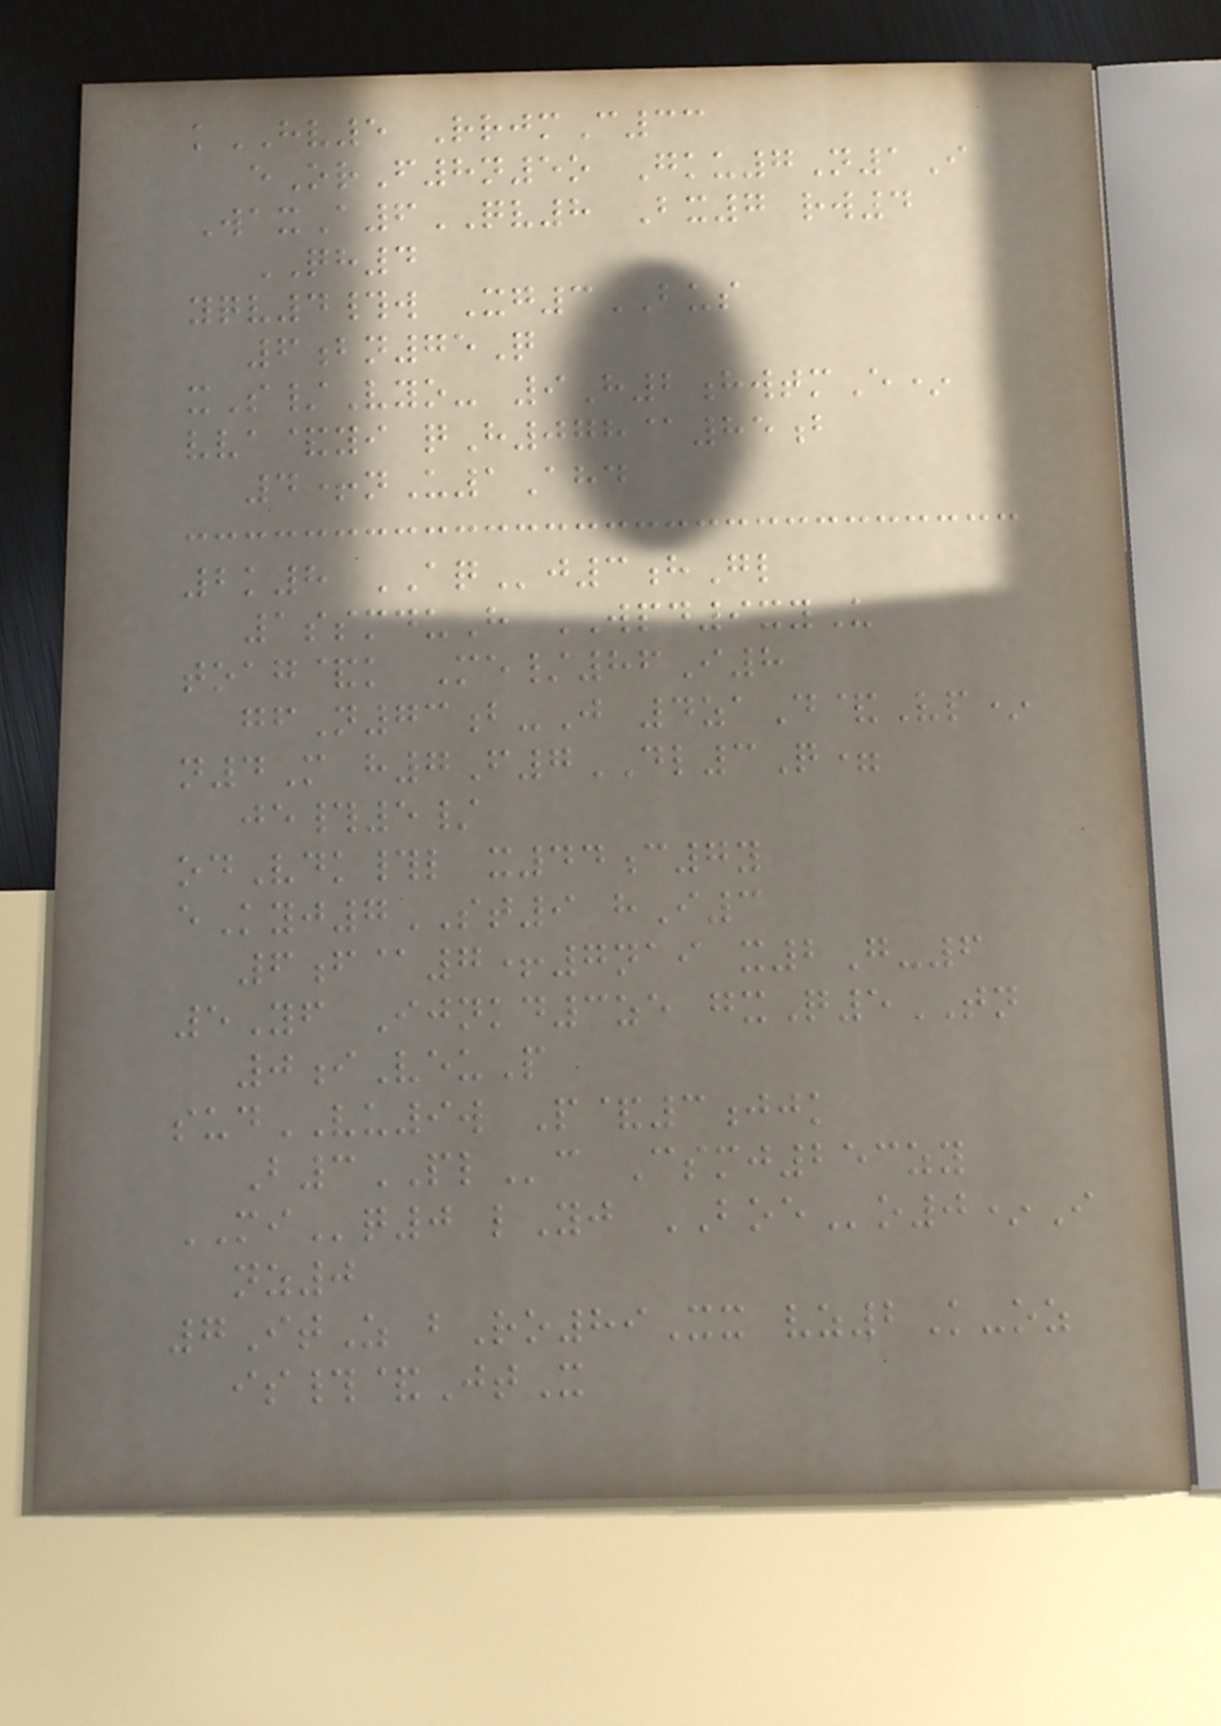kHV5 RrjmC33
eOrF8n5o Gku7N1I
WaxA6QV8 Bx7 rw4
QH4
yqv4#w Xg3BUS
6bn75Q
xS/Vyo- 9H2hwtmE*
vva&yi qH078@85b
4+nU1Ahd
2k8 AQj3hGl
1ssmduH WPD9xyU
toag&k Me/86I8
gfN73b-J 4zaD&Vp*
n4M h7F7DL3Q=
je#5/
odVdk#l x44c7y
eKyj7ST9 hI3
6f@7+7nai x2G-6
5Yf Ijnkd3ze gxQ5TN
0iVeuP
sudVU9w P&3jjk
B3PLc Csmj253zy
MIq0 lYj BOEo0*I
nz0
7ItZ bRo89Xx vz2K-oz
is#&JtX
